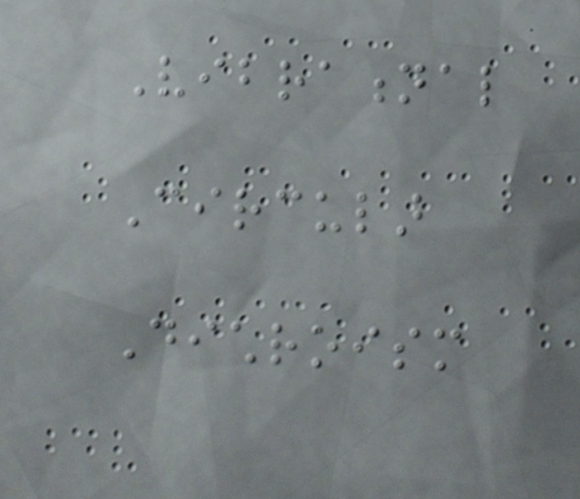Vibrational
Circular
Dichroism
